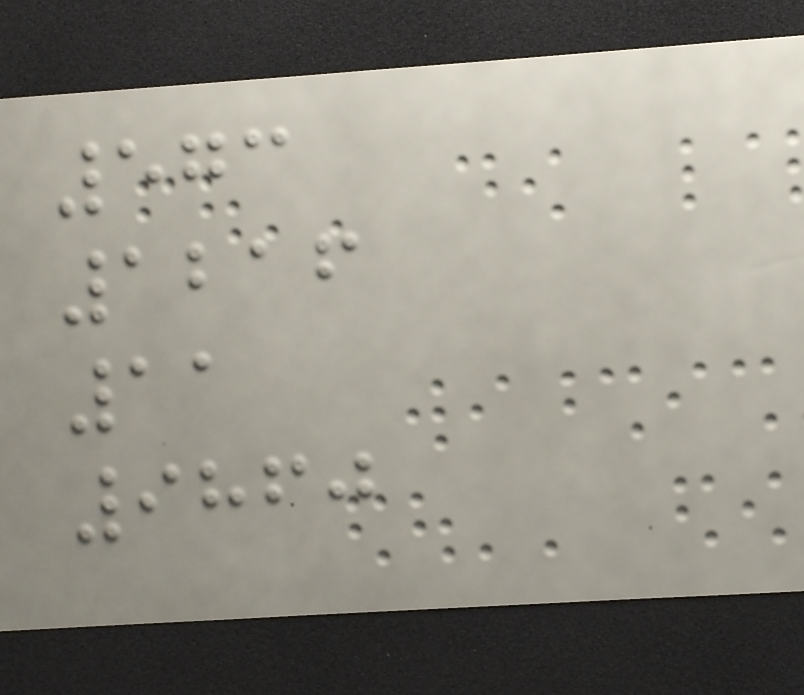573
1216
11
9860
